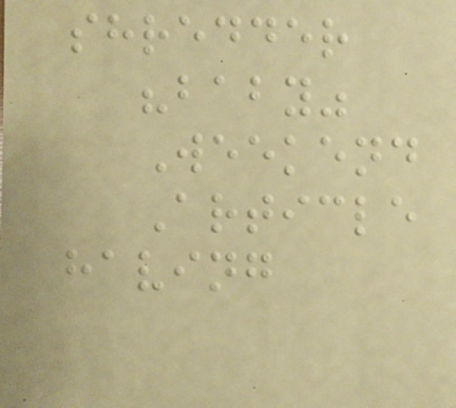shredder
"baby"
Weekend
Article
having
